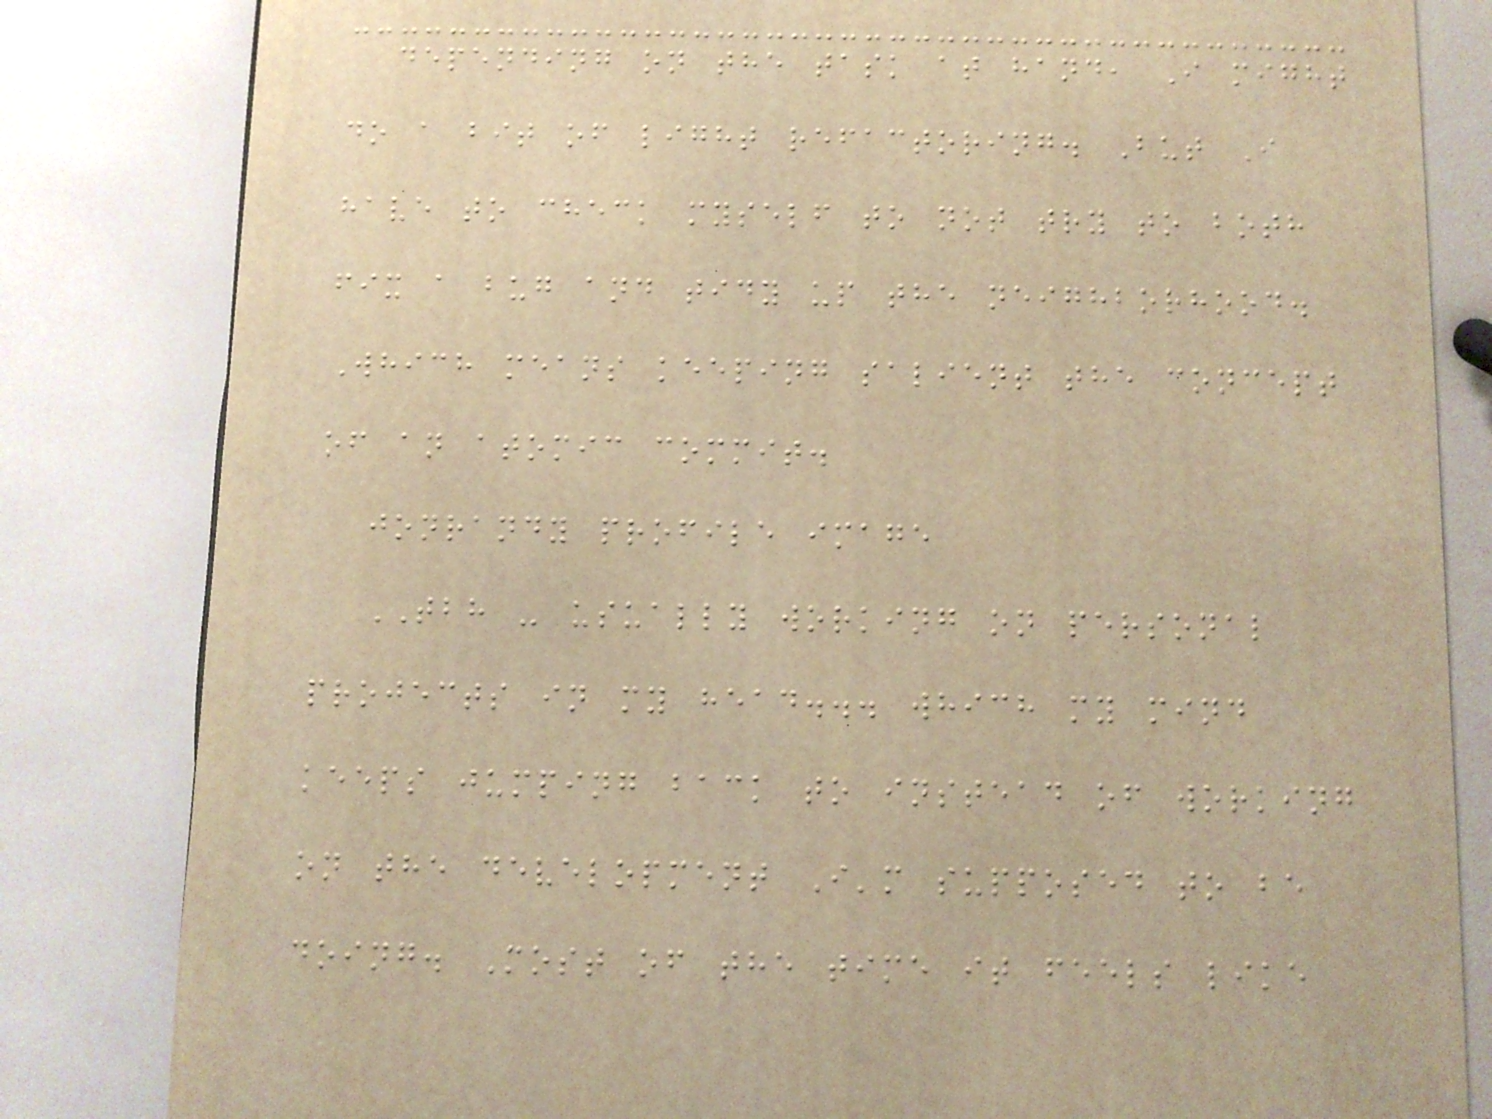depending on the task at hand, I might
do a bit of light refactoring. But I
have to check myself to not try to both
fix a bug and tidy up the neighborhood.
Which means keeping salient the concept
of an atomic commit.
jonrandy profile image
TBH - usually working on personal
projects in my head... which my mind
keeps jumping back to instead of working
on the development I'm supposed to be
doing. Most of the time it feels like
